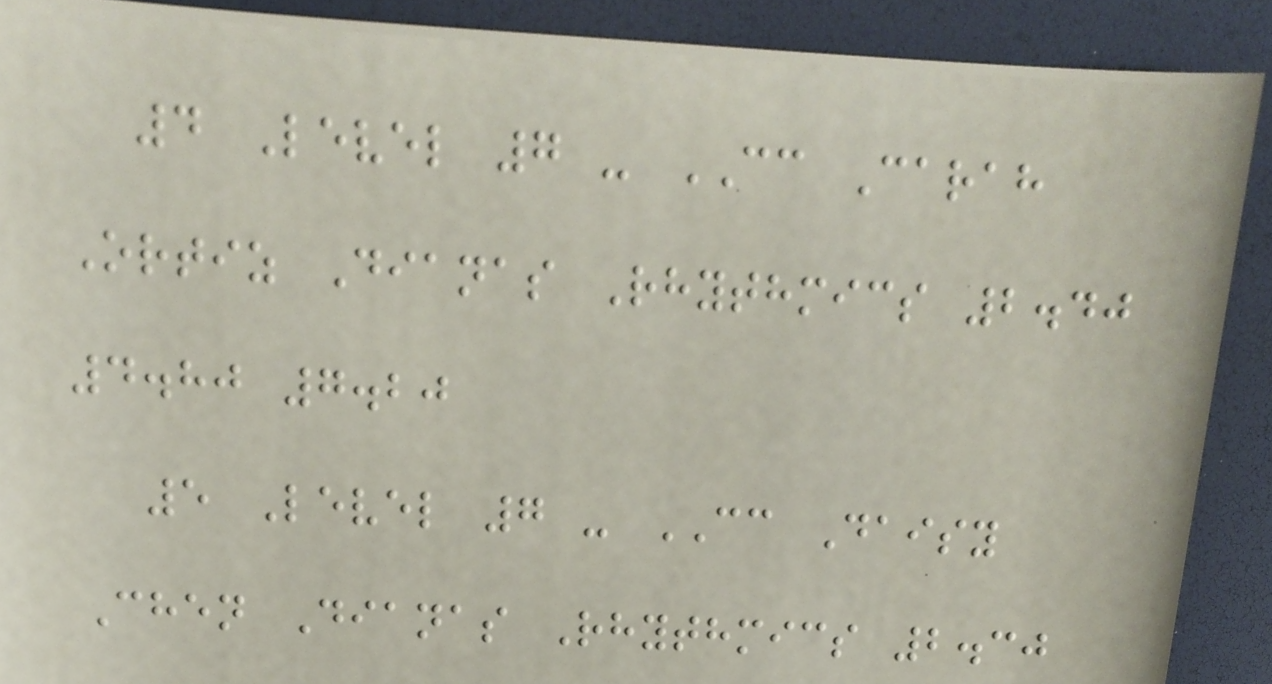4 Level 7 - CC Carah
Ortiz Dianas Rhythmics 2.40
4.80 7.20
5 Level 7 - CC Daisy
Chen Dianas Rhythmics 2.30
